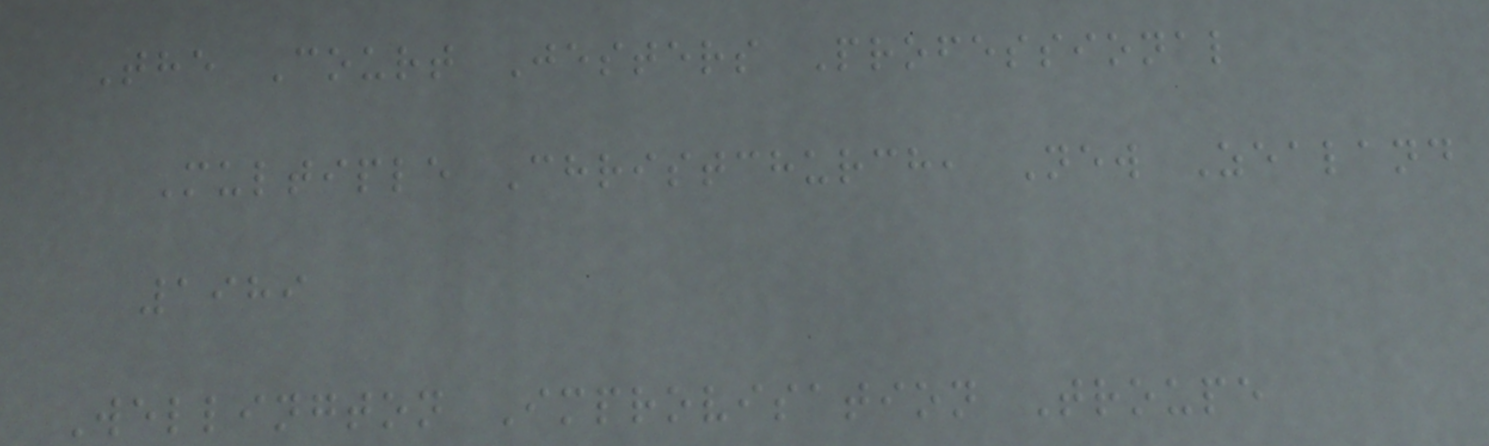The Court Jesters Professional
Multiple Christchurch, New Zealand
1989
Wellington Improvisation Troupe
